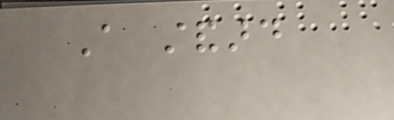A standard
